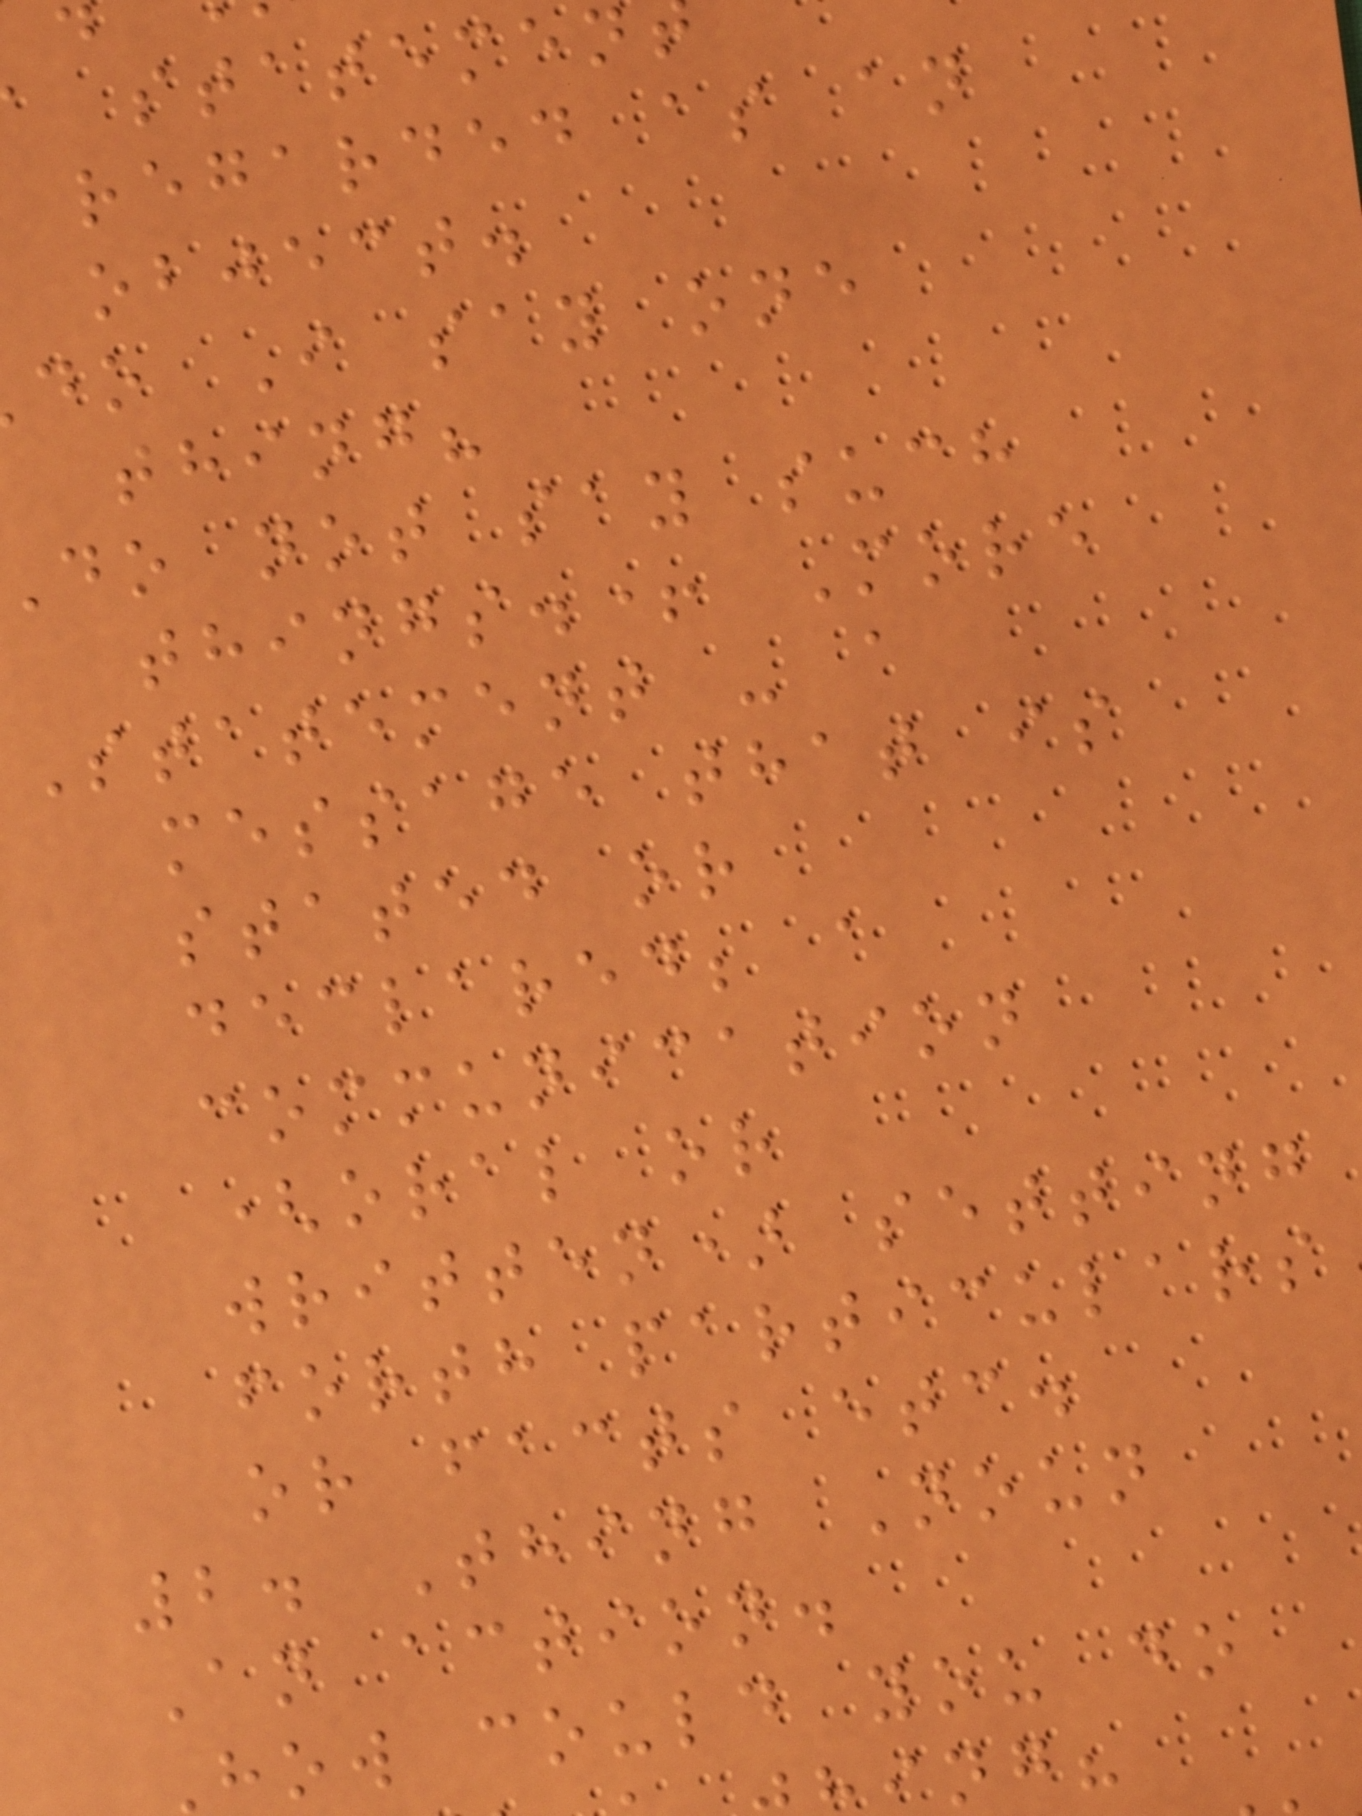statemen
regarded as an
object.
do I say one
thing?
do not say such
things.+ More
Statement - a
message that is
stated or
declared; a
communication
(oral or
written) setting
forth particulars
or facts etc.
2. Thing Noun
An action.
how could you do
